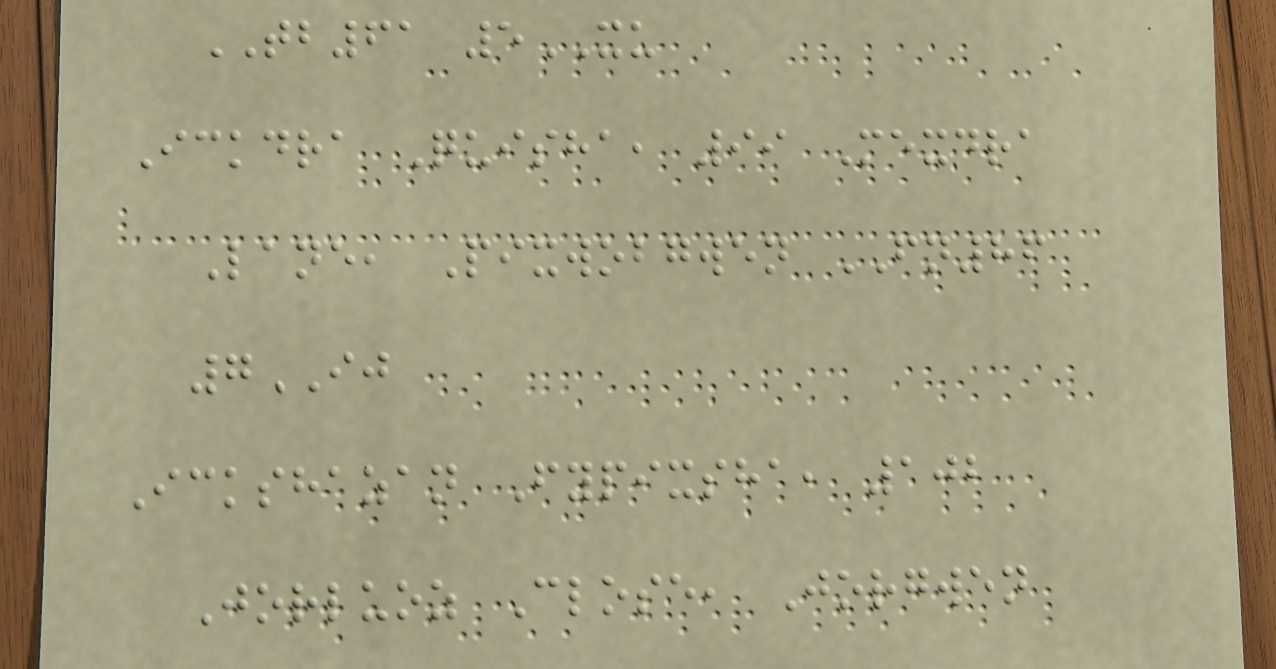TB61 5XU
Ickdra Quisha, 99 Mexdra
Lane, Pixwobgwen FN86
7IJ
Ickshazan Fypixsha, 102
Jorluoz Close, Jorgwen
